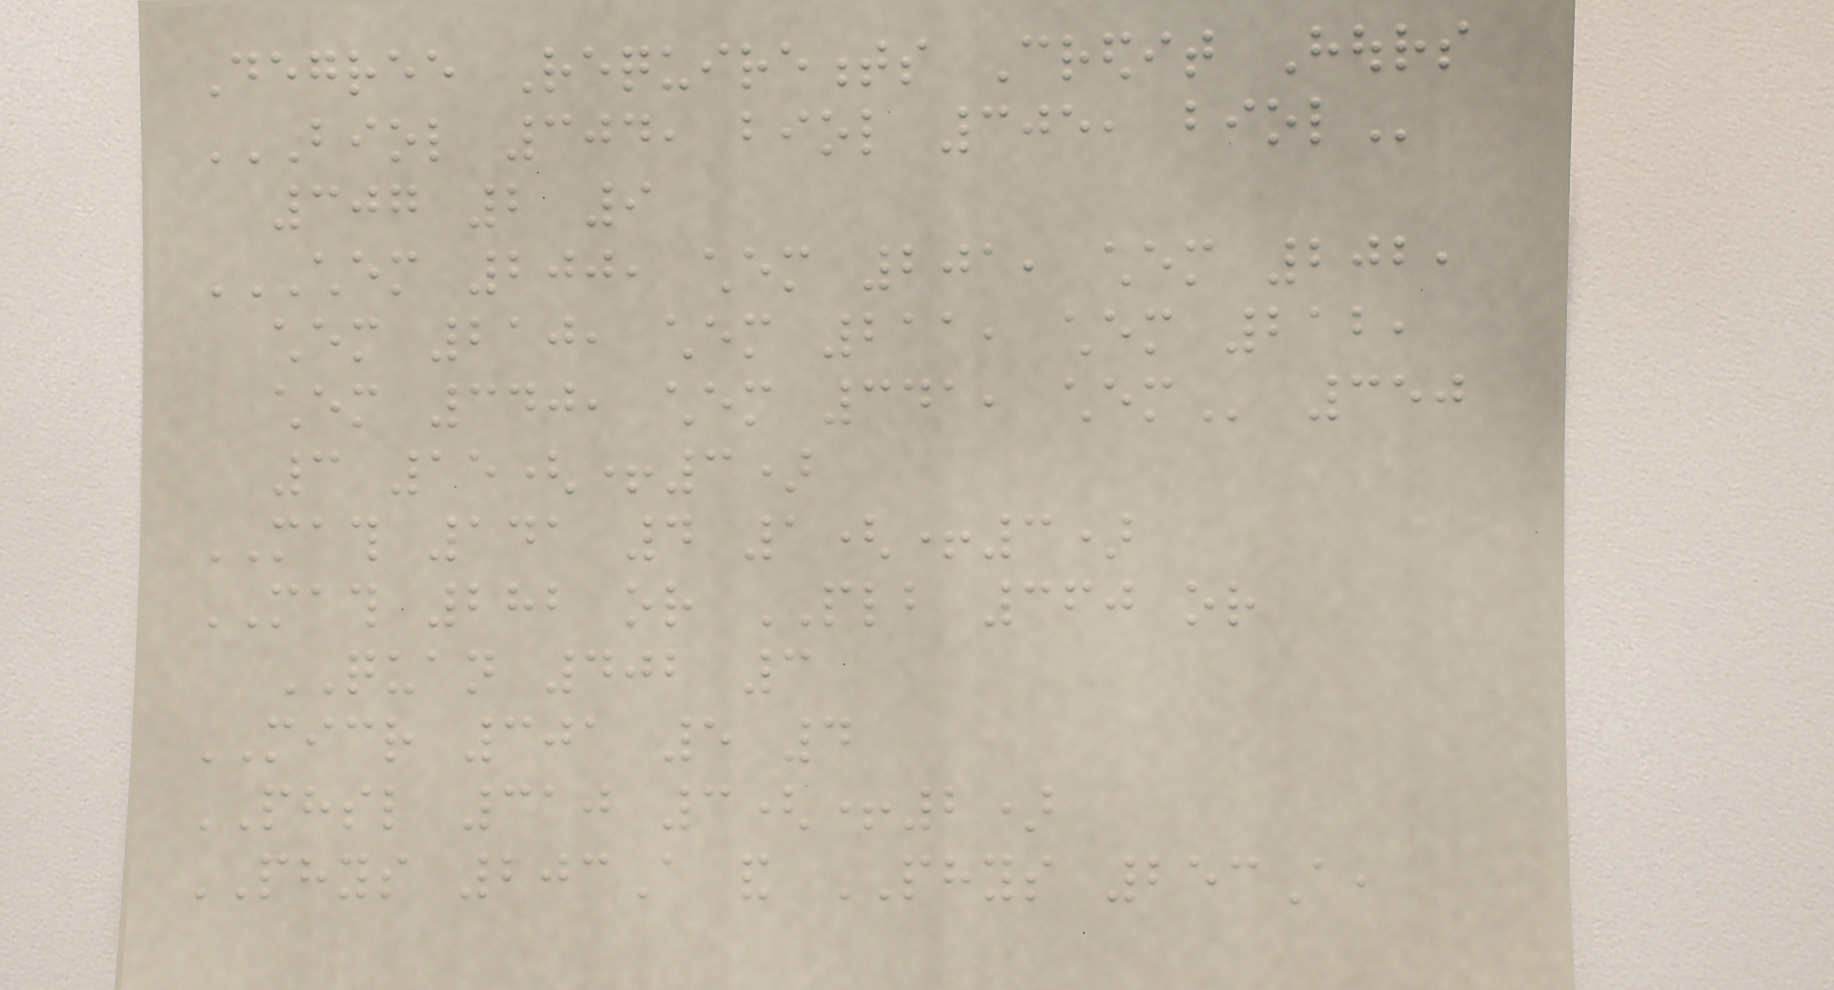Degree Requirements Credit Hours
BIOL 304, BIOL 305, BIOL
307 2 9
CHEM 200, CHEM 201, CHEM 202,
CHEM 210, CHEM 211, CHEM 212,
CHEM 340, CHEM 341, CHEM 350
3 15(+3)
MATH 141 4 1(+3)
MATH 282 or PLB 360 or
QUAN 402 3
MICR 301 5 4
PHSL 310 3(+2)
PHYS 203A and PHYS 253A,
